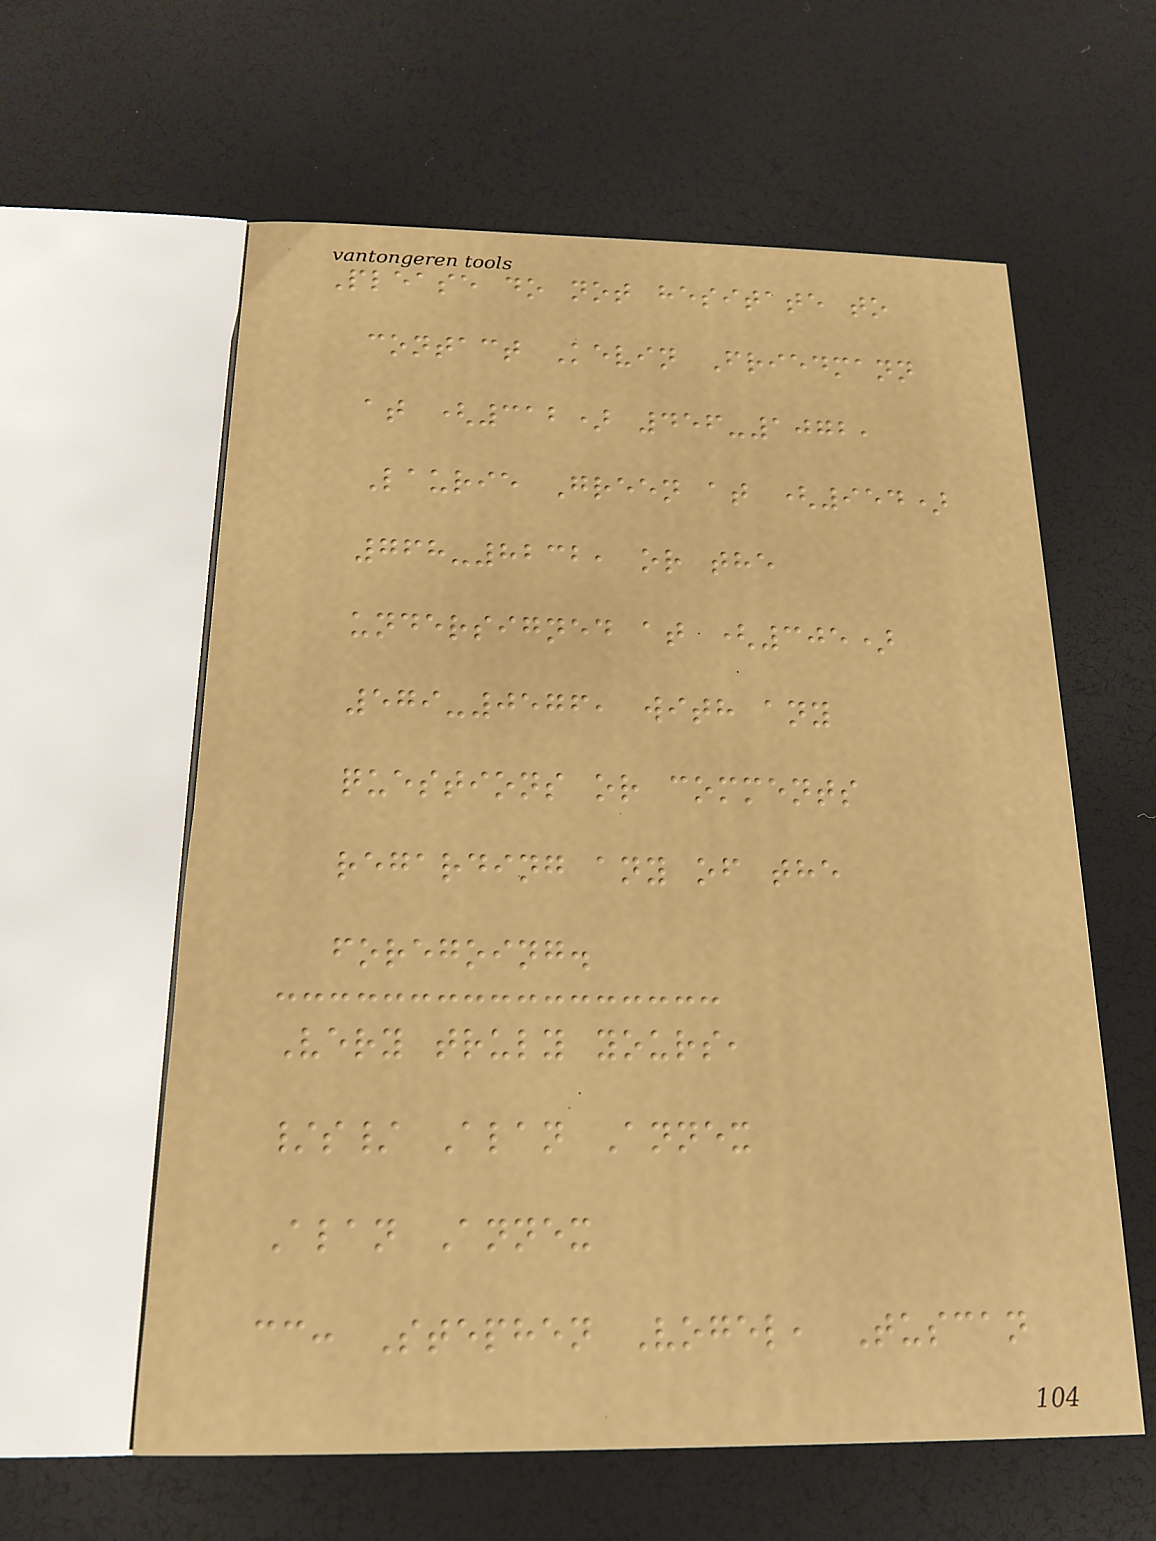Please do not hesitate to
contact Kevin Friedmann
at (312) 456-1072,
Laurie Green at (954)
768-8232, or the
undersigned at (305)
579-0576, with any
questions or comments
regarding any of the
foregoing.
Very truly yours,
/s/ Alan Annex
Alan Annex
cc: Stephen Vogel, Tuscan
